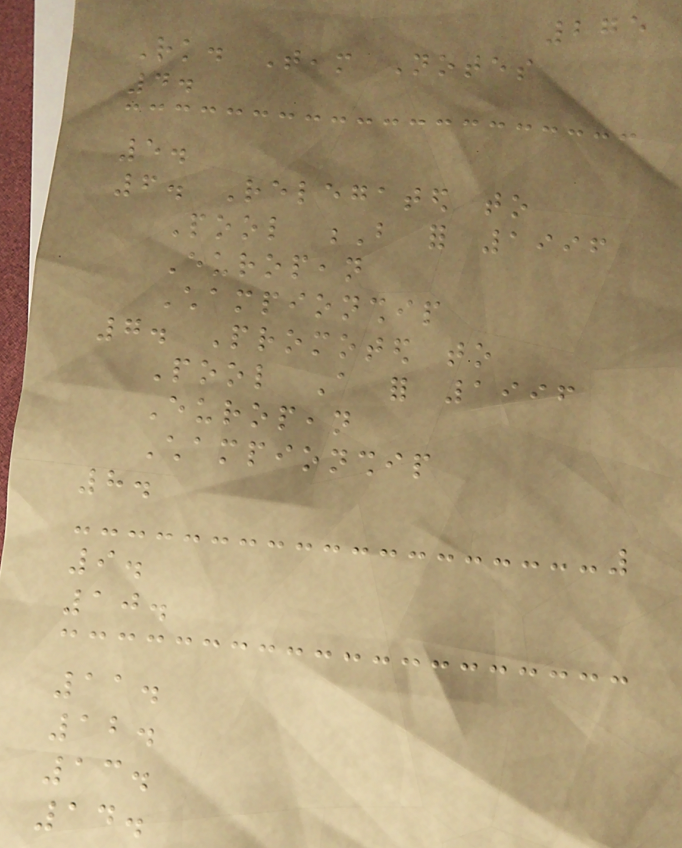275
Rk. Team Notes
4.
5.
6. Relegated to
Pool B for 1996
European
Championship
7. Promoted to
Pool A for 1996
European
Championship
8.
9.
10.
11.
12.
13.
14.
